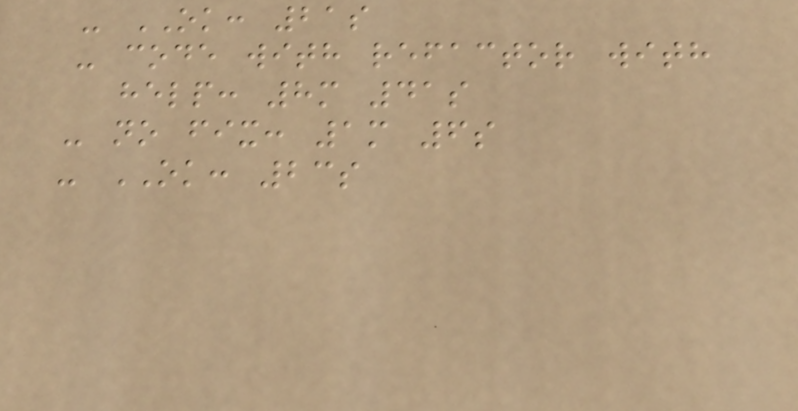- OK: 21s
- code with refactor with
help: 8m 41s
- no fix: 1m 6s
- OK: 23s
